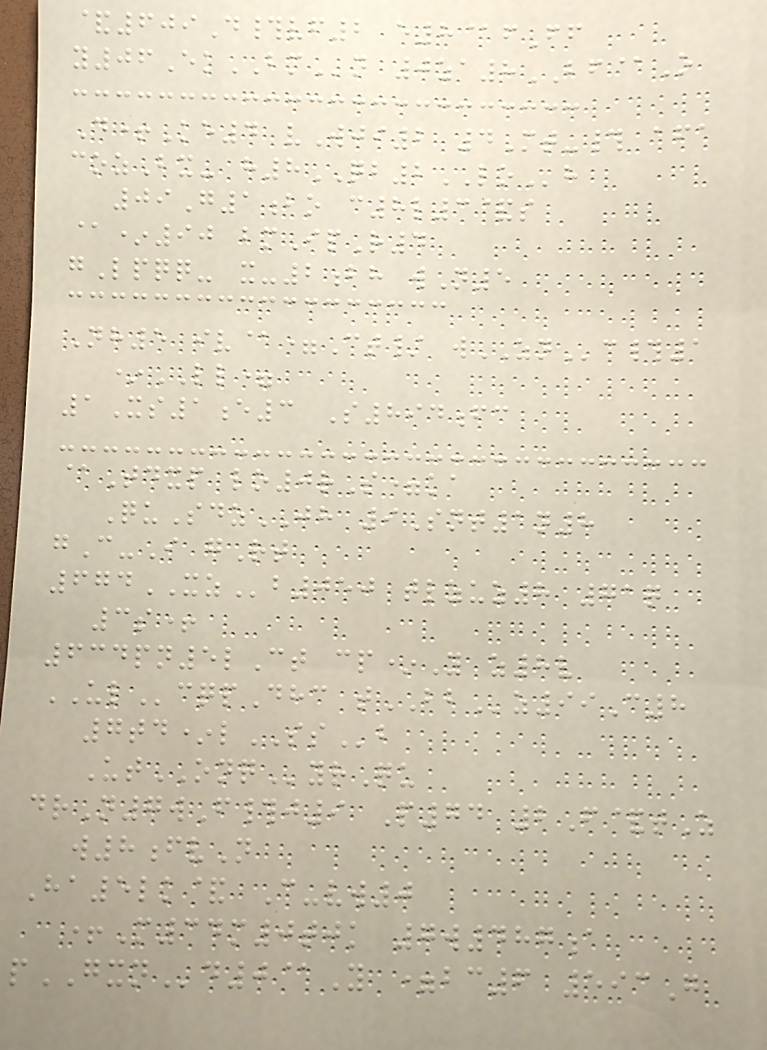&609D#vf2 e8@fFf
y06EkBMn 0za8BF@O
D+Ke4 vWji2 4Mt-# afa
cozBx- h8QB2LOh
09G1bo c8l3&s
@*90 bmIpR4
gLpqq- x-2bh wN5
Nh5 iv@=Ct/ wZNc#1
*LL=
1Xs1e3 S894fc
@Tdxp lo0rS=ka
QuSdzJH 9Snt1n8
gC-I gRt
674XZb050 tlzuz8 71q
3s+
634pn5lCt cp*Y z8v
ULcqpDhc tBBz99C8
7td*lSSb
UtONQyrQu
drN7wF#j9 P74 2F&tZ
w8fvN
Ha5lk& C-vw0
+M34m0tjk 7w487a
pGXNd0@Y =bc6 593G
